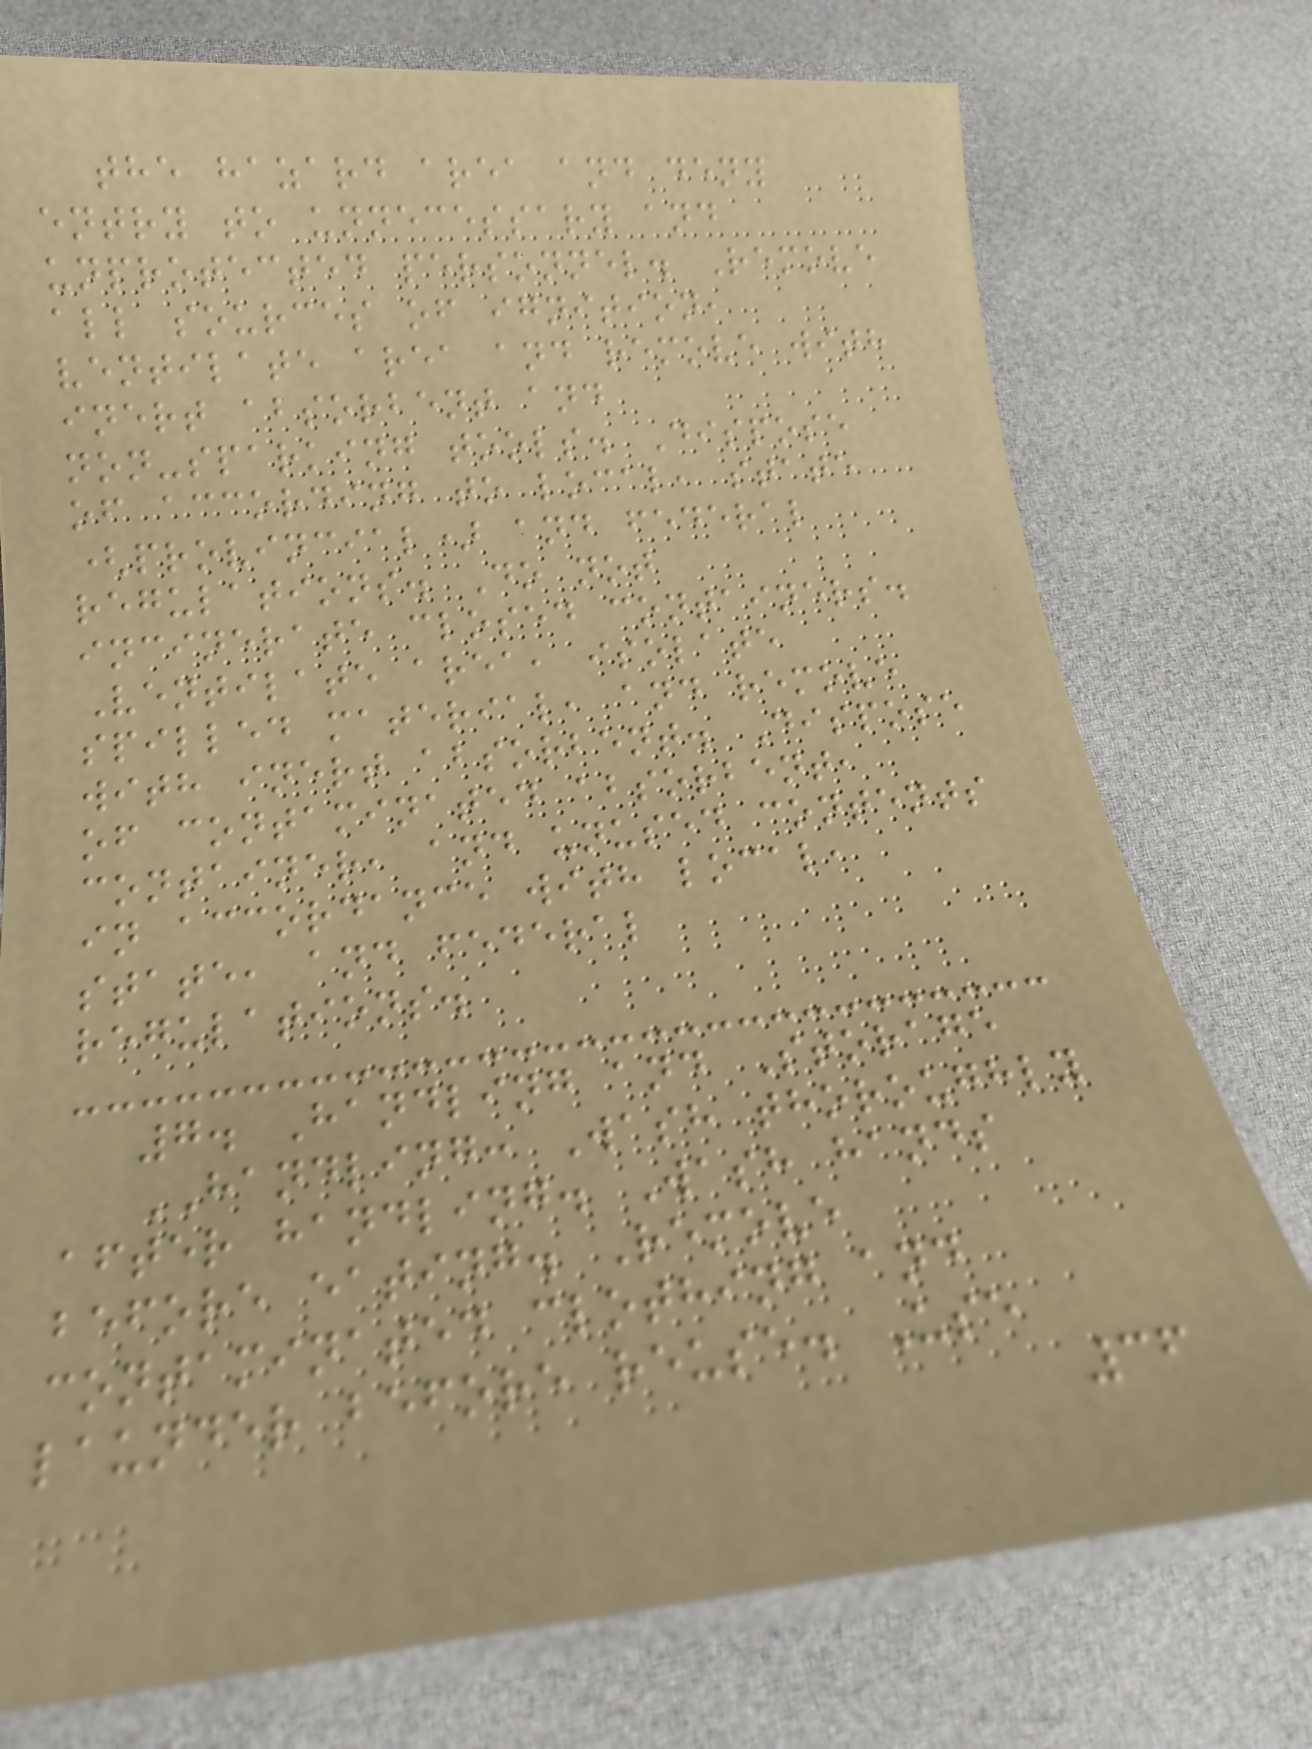the hazard area and deny
entry to unnecessary and
unprotected personnel. Remove
all sources of ignition,
ventilate area and remove with
inert absorbent and
non-sparking tools. Dispose
of according to local, state
(provincial) and federal
regulations. Do not
incinerate closed containers.
Ventilate area, isolate
spilled material, and remove
with inert absorbent. Dispose
of contaminated absorbent,
container, and unused contents
in accordance with local,
state, and federal
regulations.
7. Handling and Storage
HANDLING: Wash thoroughly
after handling. Wash hands
before eating. Remove
contaminated clothing and
launder before reuse. Use
36
